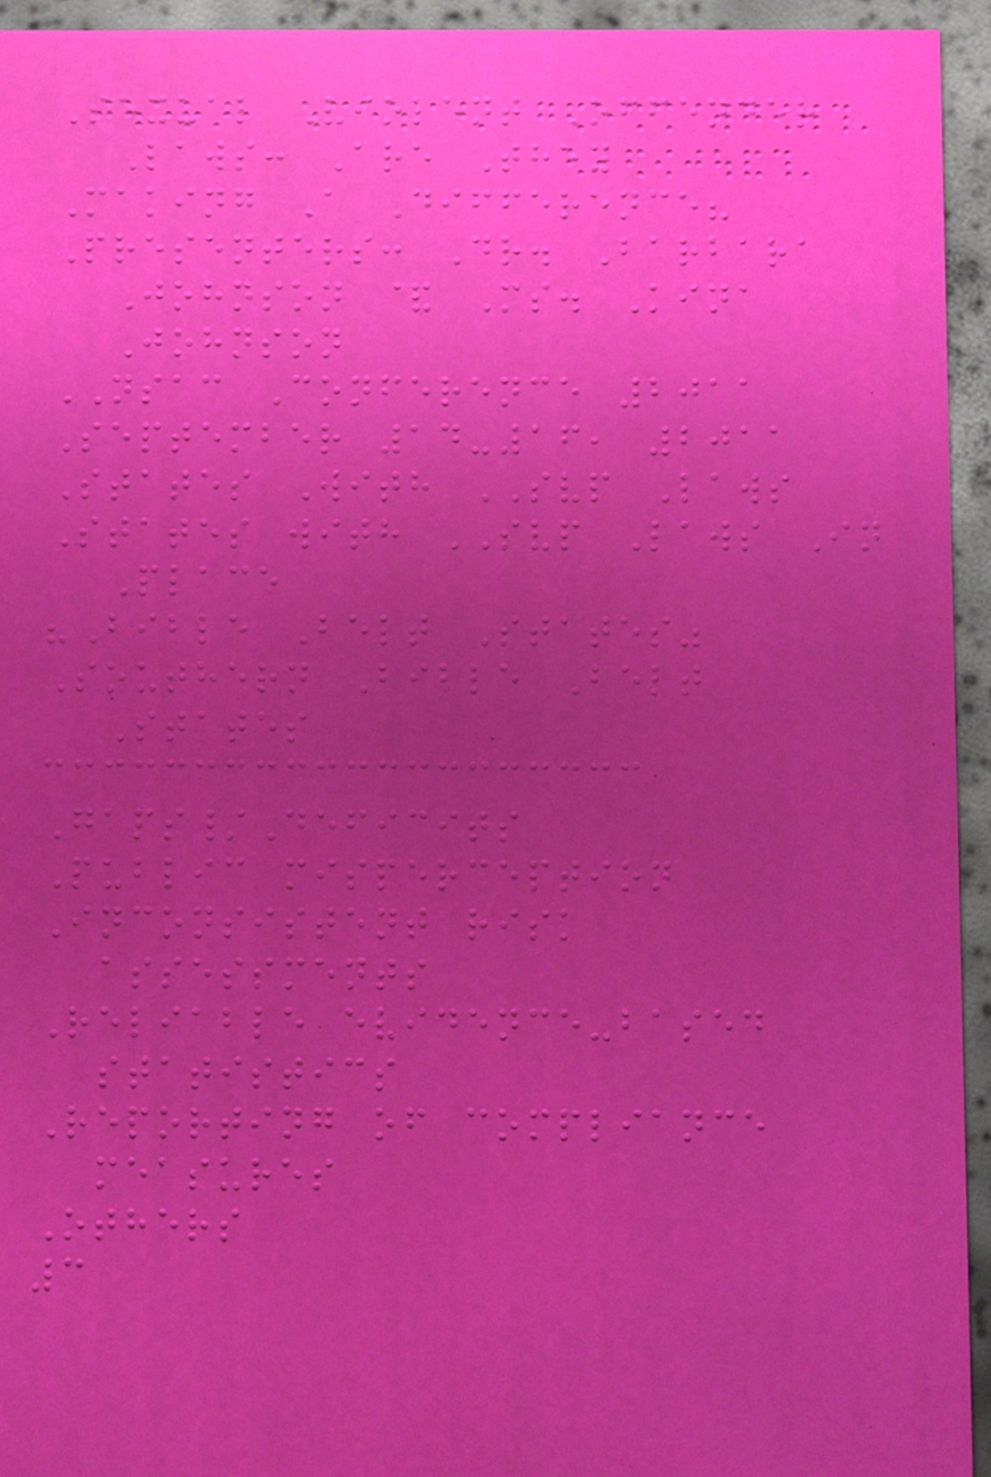Sexual Violent Offender
Laws: Are They
Making A Difference?
Presenters: Dr. Barbara
Johnson & Ms. Kina
Johnson
NSAC Conference 2011
September 14-16, 2011
States With SVP Laws
States with SVP Laws In
Place
"Bible Belt States"
Southern Bible Belt
States
Gaps/Deficits
Public misperception
Inconsistent risk
assessments
Reliable evidence-based
statistics
Reporting of compliance
measures
Others
3
